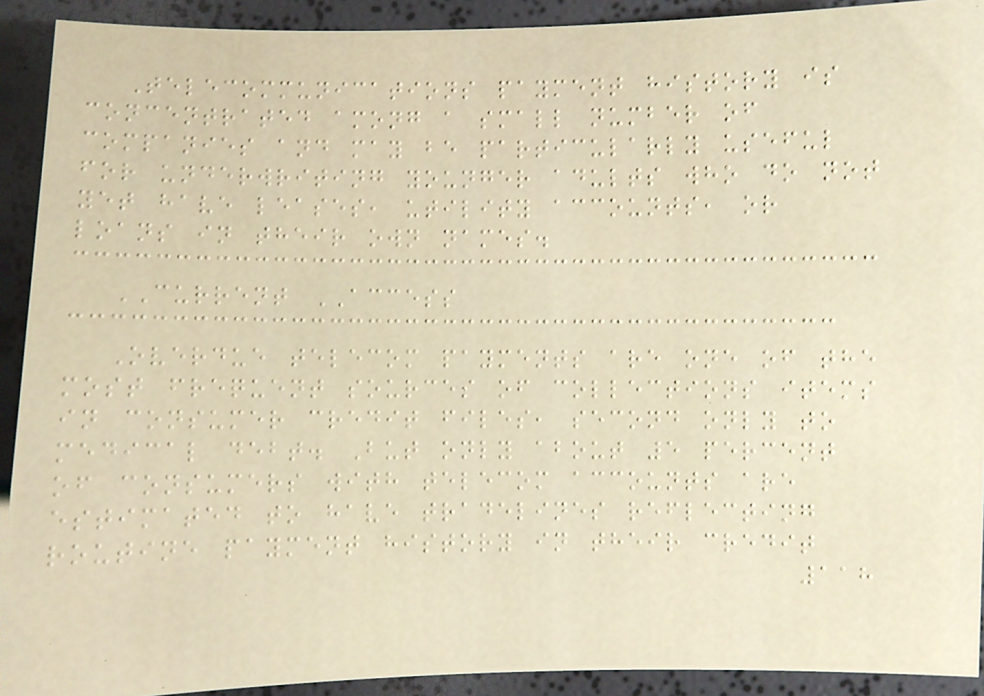Telecommunications payment history is
concentrated among a small number of
companies and may be particularly useful
for underwriting younger adults who do not
yet have leases, utility accounts, or
loans in their own names.
CURRENT ACCESS
Overdue telecom payments are one of the
most frequent sources of collections items
in consumer credit files, second only to
medical debt. But only about 5 percent
of consumers with telecom accounts are
estimated to have tradelines reflecting
routine payment history in their credit
118
